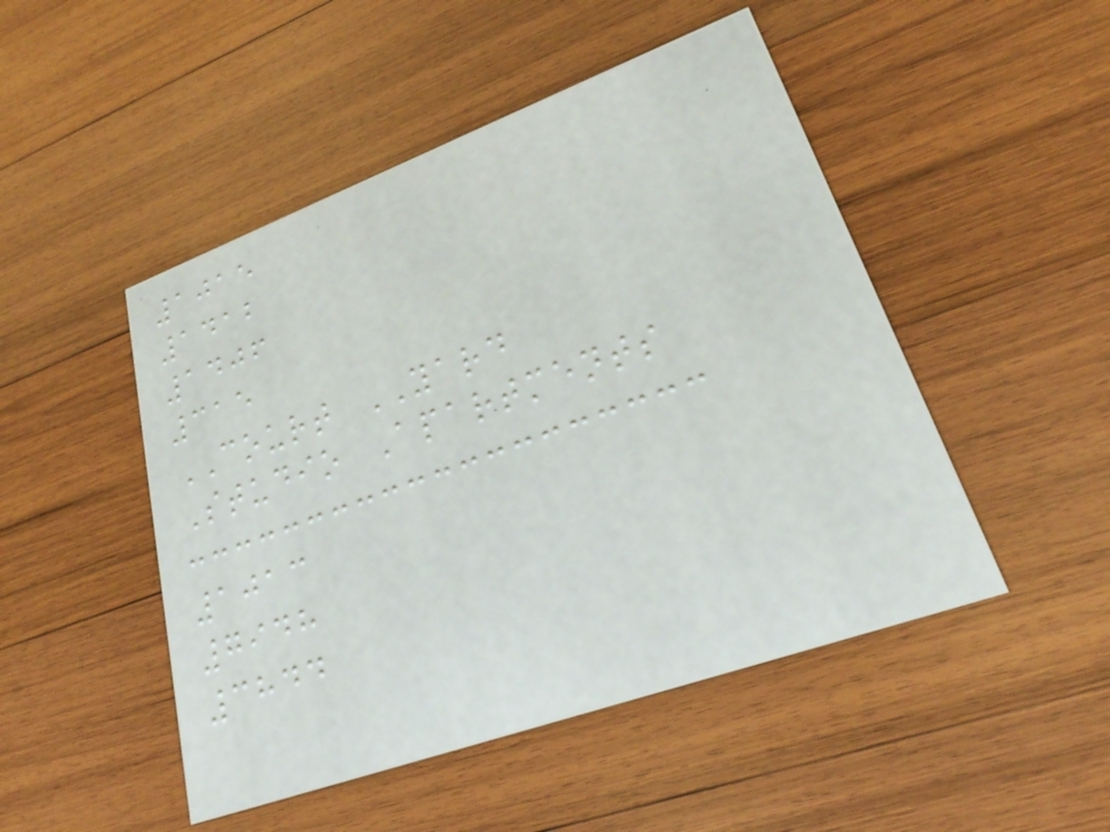1015
1412
1406
315
COURT YARD
Studio Apartments
1013
7948
3844
